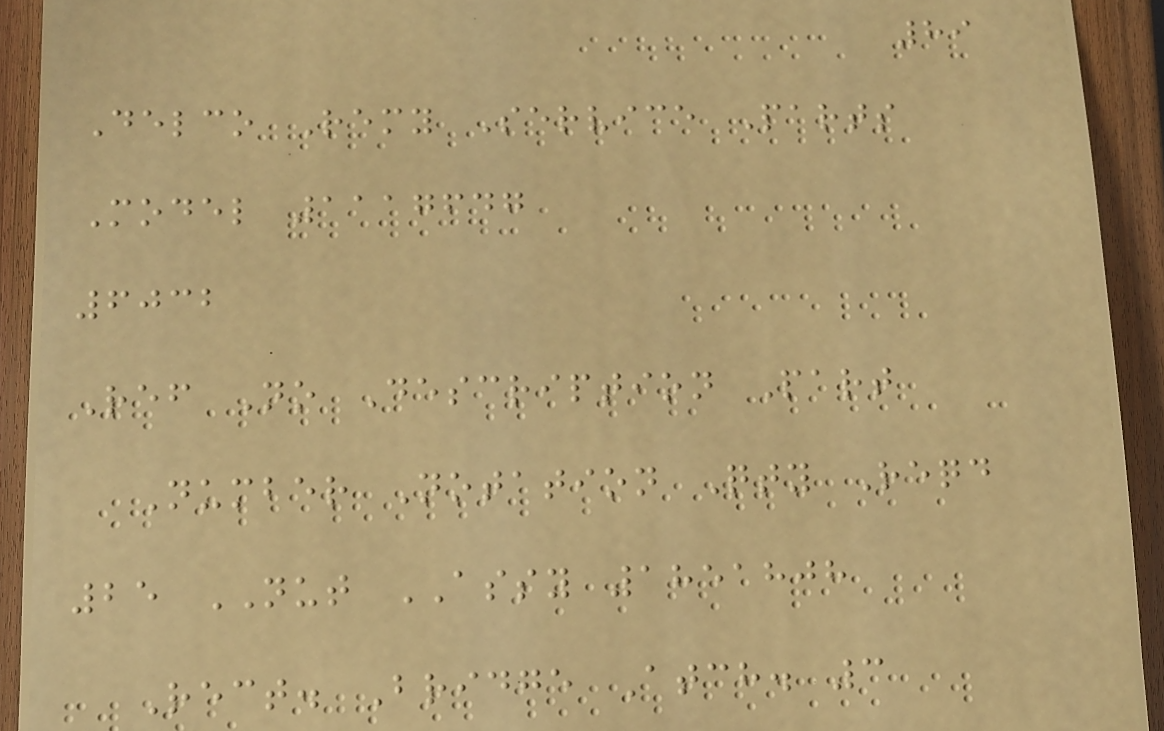89
Delco Remy Service Parts
Model 1117647
6032
Ref No Description Part
Number Notation Qty Reqd
25 NUT ASSY 1851808
Rect. Bridge Atch. 3
